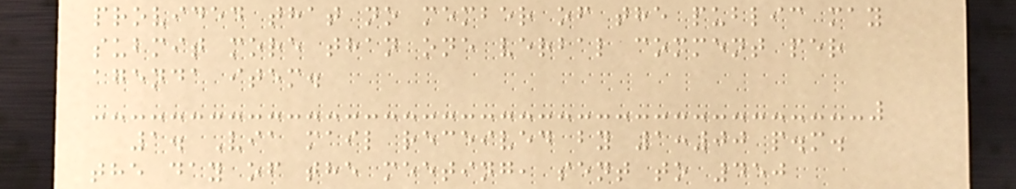provided that no member of the public may
submit more than one verbal comment per
agenda item.
1. Via mail received by 1:00 p.m.
the day of the meeting, sent to 450
